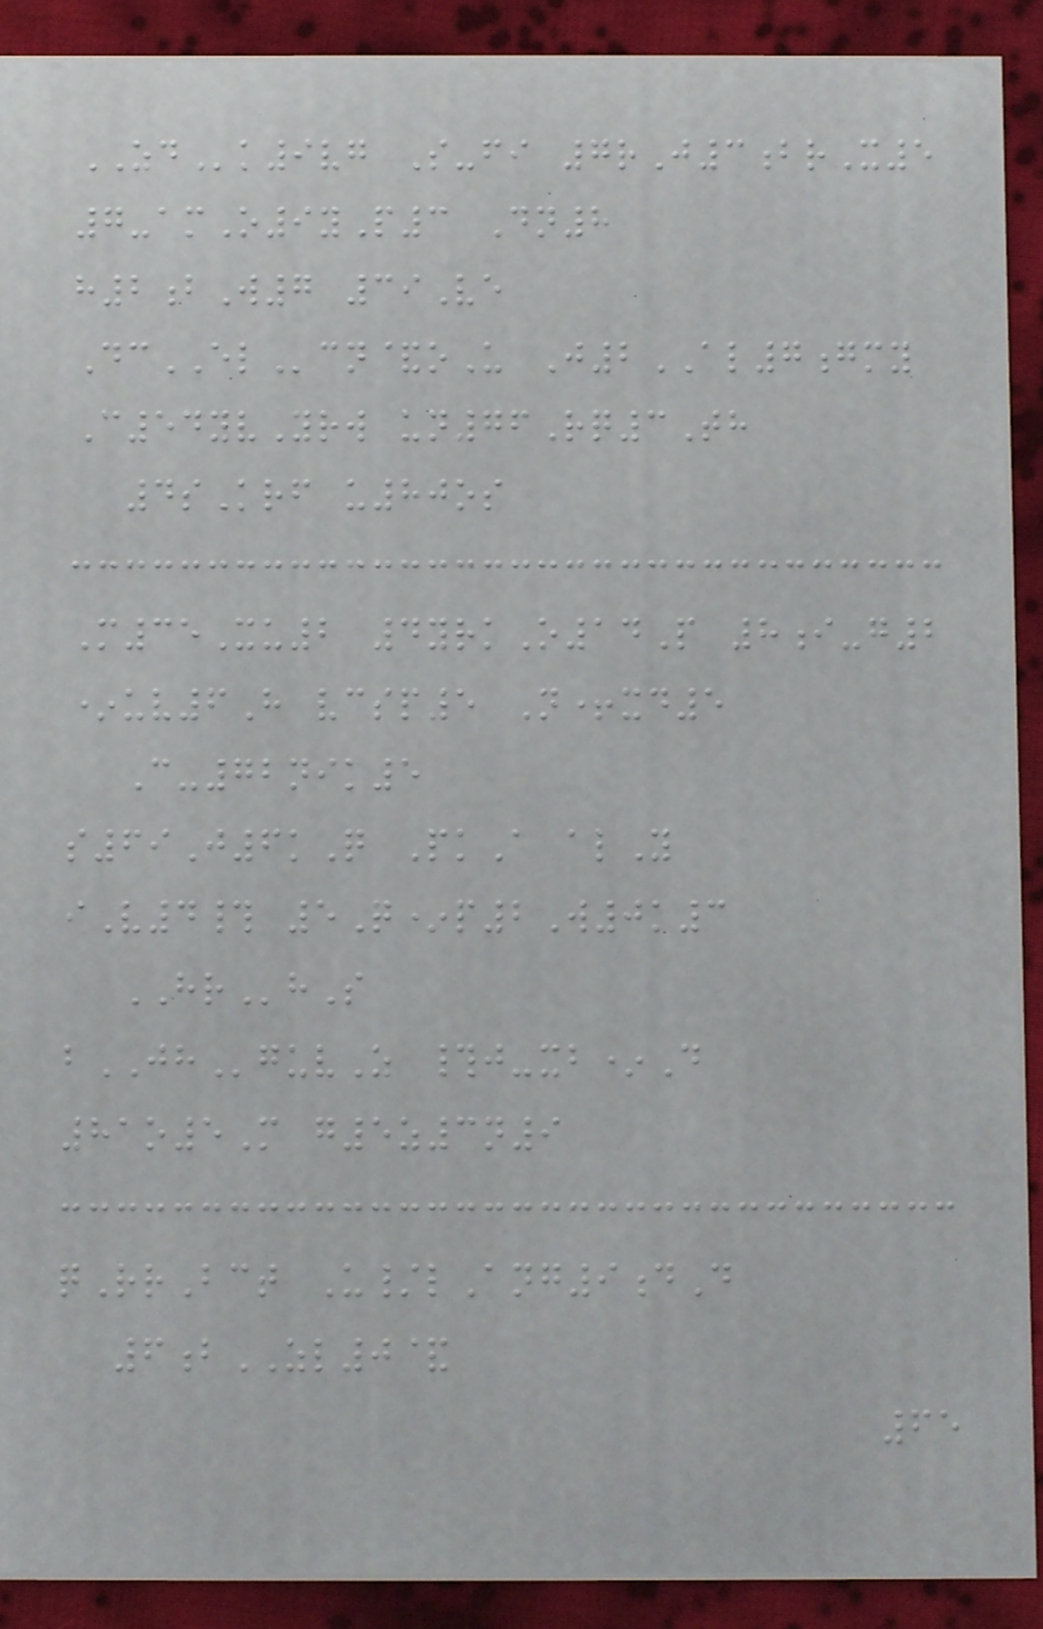ZDk9vg S-fi 7rJ3brX5
7-amO9yP3 Dn8
h2bW7 39Ve
DcELcn&oU J2AL7gmy
C54yvYrw un76Rq3Th
4sKrf u80os
M35Xu2 4yrkO14P 8i-g2
*uv6H vcsp5 N+xd5
C-72nik5
s69J6kQ PkA alY
iV4# 5Q*p2W0k3
HRhS
bJHguvZ #j-xb*D
81o5M g5z3n9
qRrBct U/lAng9dD
6bZL0&
65
